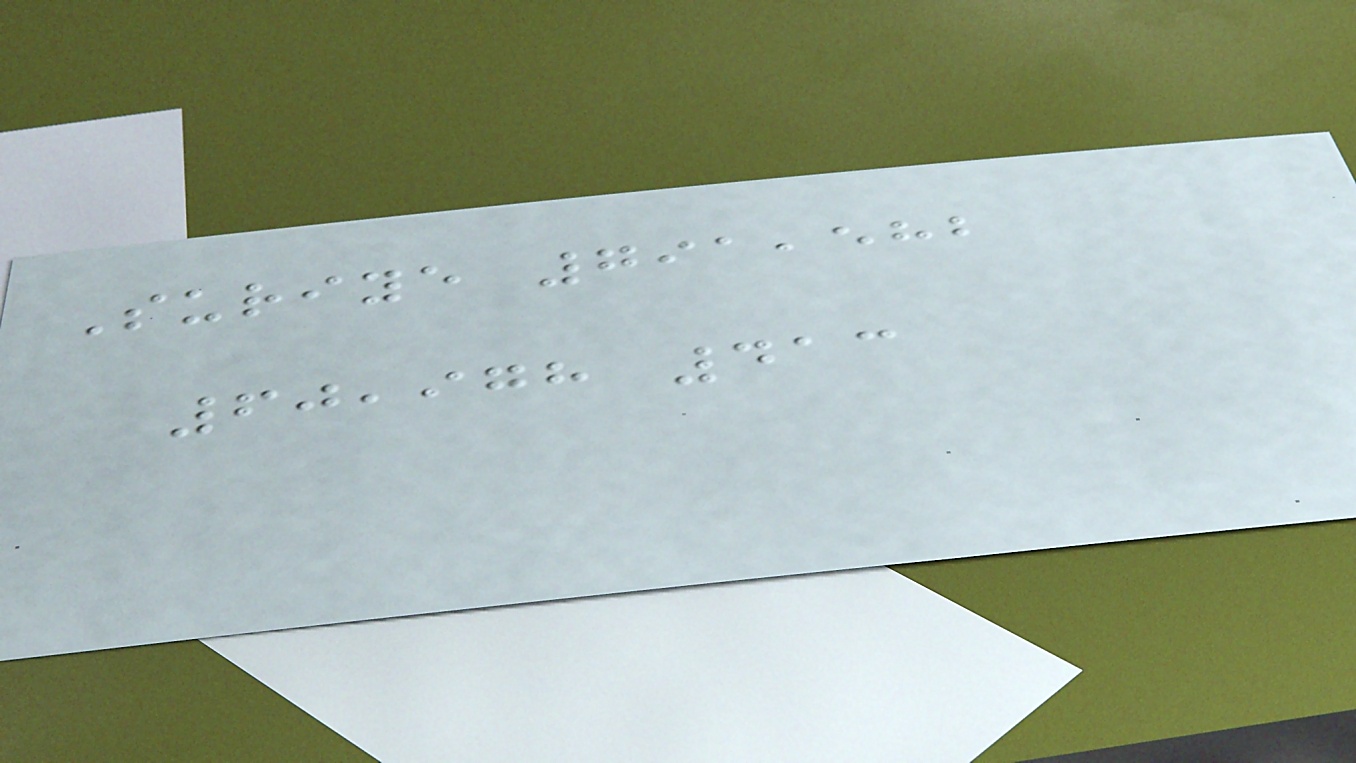Suriye 791,582
60,978 413
